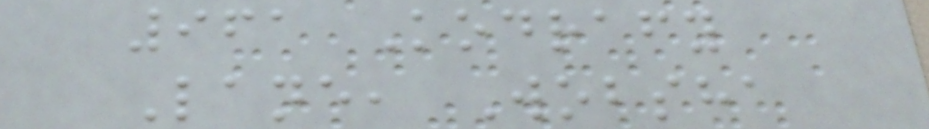961 Kodrafy
Lane, Wobsha
